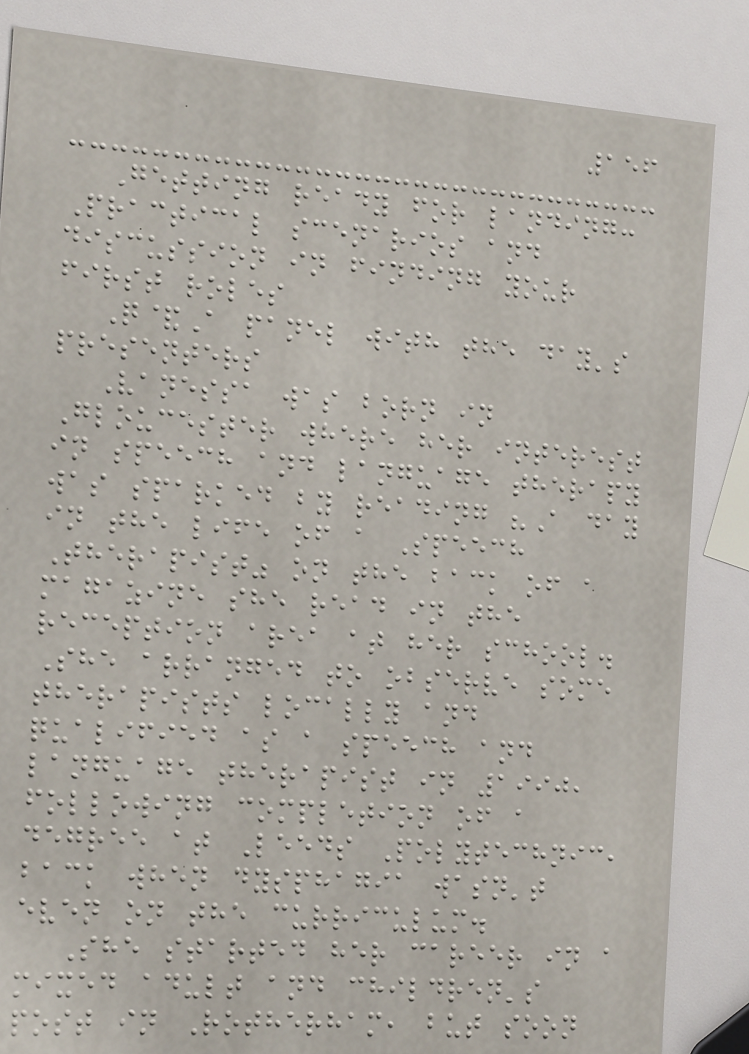156
Getting ready for landing:
Practical scenarios and
discussion in finding your
first roles
Q&A panel with the day's
presenters
Vanessa was born in
Gloucester where her interest
in speech and language therapy
was sparked by reading "A day
in the life of a Speech
Therapist" on the back of a
magazine she read in the
reception area at her school.
She arranged to observe some
therapists locally and
qualified as a speech and
language therapist in 1990,
following completion of a
degree at Leeds Polytechnic,
back when dysphagia wasn't
even on the curriculum.
She started her career in a
mixed adult and children's
post in Rotherham, but soon
